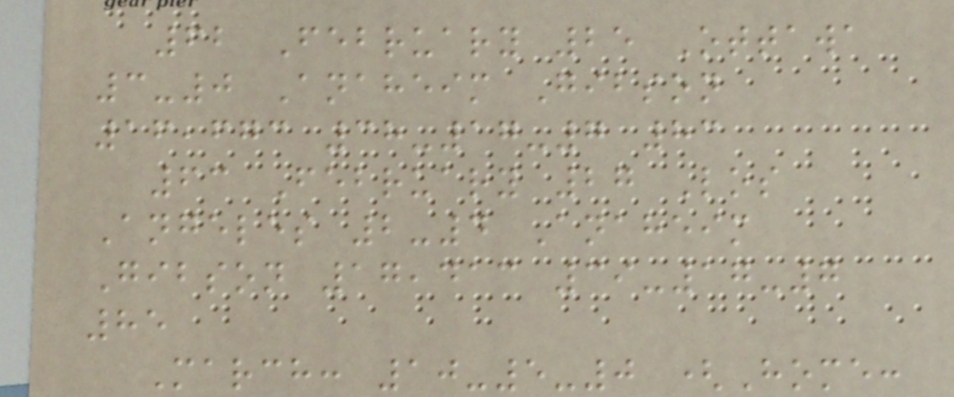62 February 25 Ottawa
3-0 Anaheim Gibson
16,673 38-17-7 83
63 February 27 Los
Angeles 2-4 Anaheim
Gibson 17,413 39-17-7
85
March: 10-5-0 (Home:
